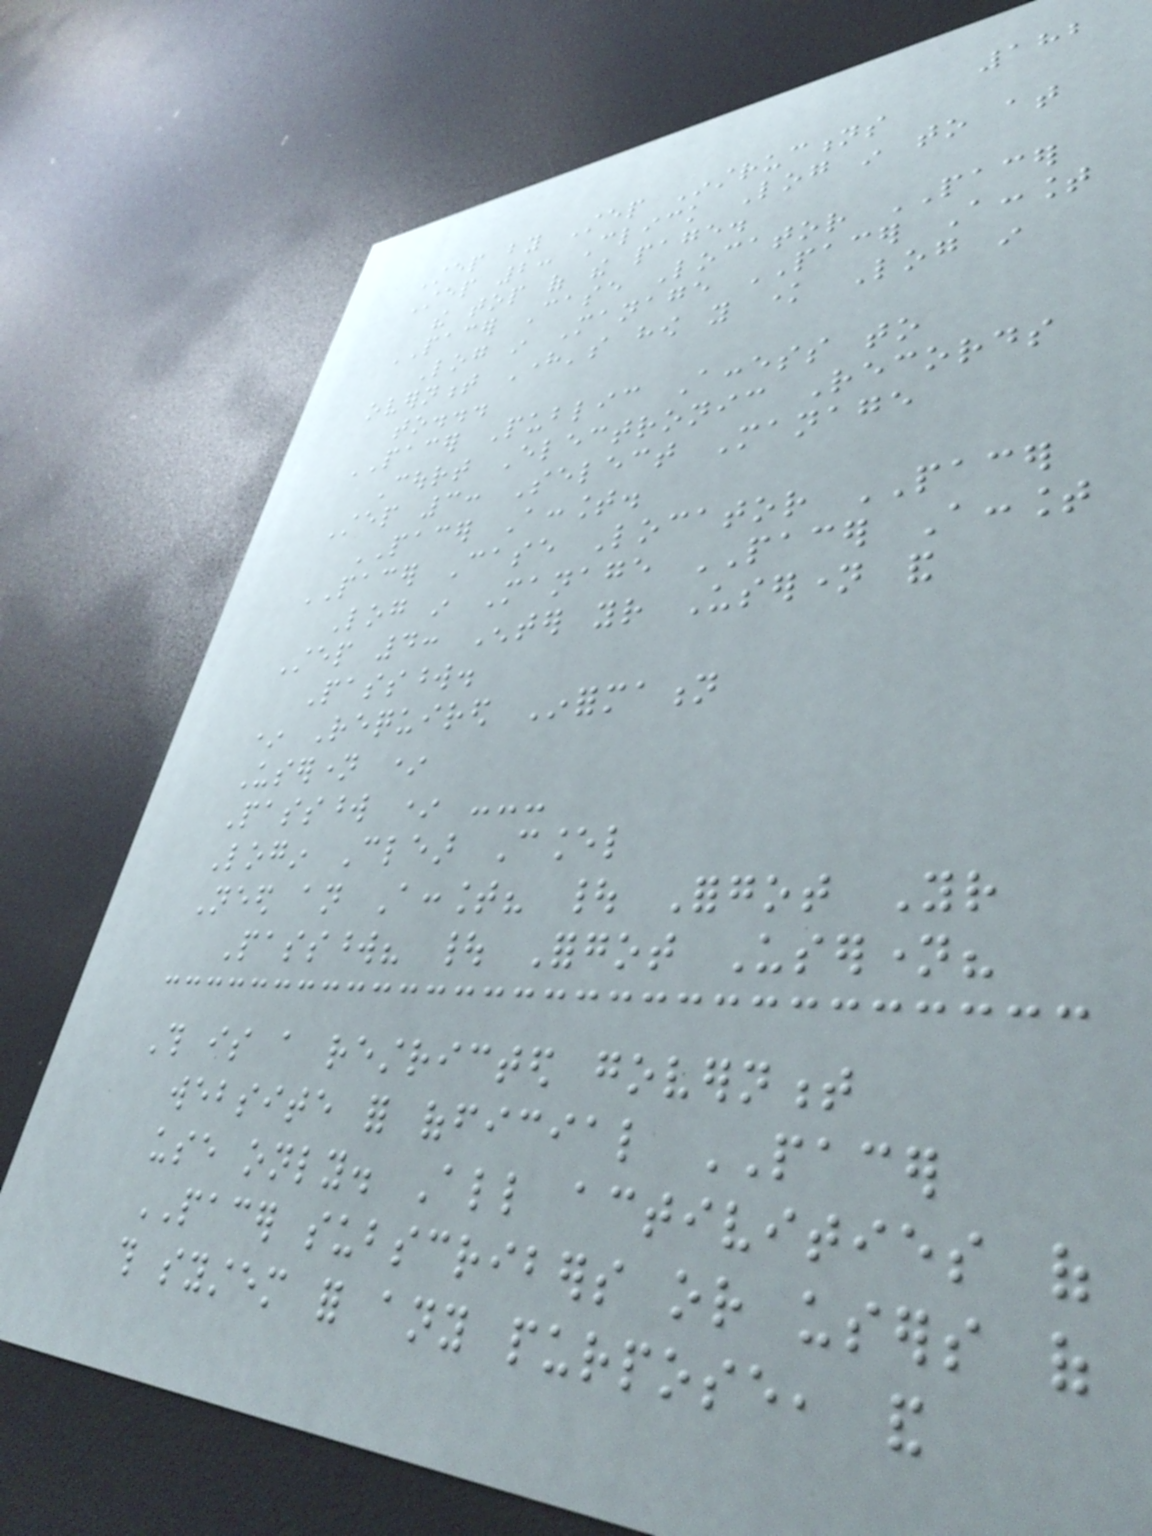182
Step by Step Instructions
Step 2: Click Log in to at
the top of the page.
PACER Case Locator PACER
Log in Manage PACER Account
overnment Here's how you know Log in
to...
PACER Public Access to
Court Electronic Records
Step 3: Select Manage
PACER Account.
PACER Case Locator PACER
Log in Manage PACER Account
Step 4: Enter your Username and
Password.
* Required Information
Username *
Password * ---
Login Clear Cancel
Need an Account? | Forgot Your
Password? | Forgot Username?
This is a restricted government
website for official PACER
use only. All activities of
PACER subscribers or users of
this system for any purpose, and
